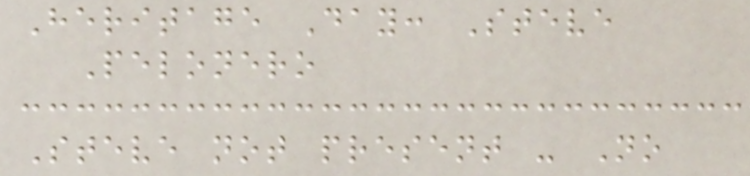Heritage Day: Steve
Pelonero
Steve not present - No
